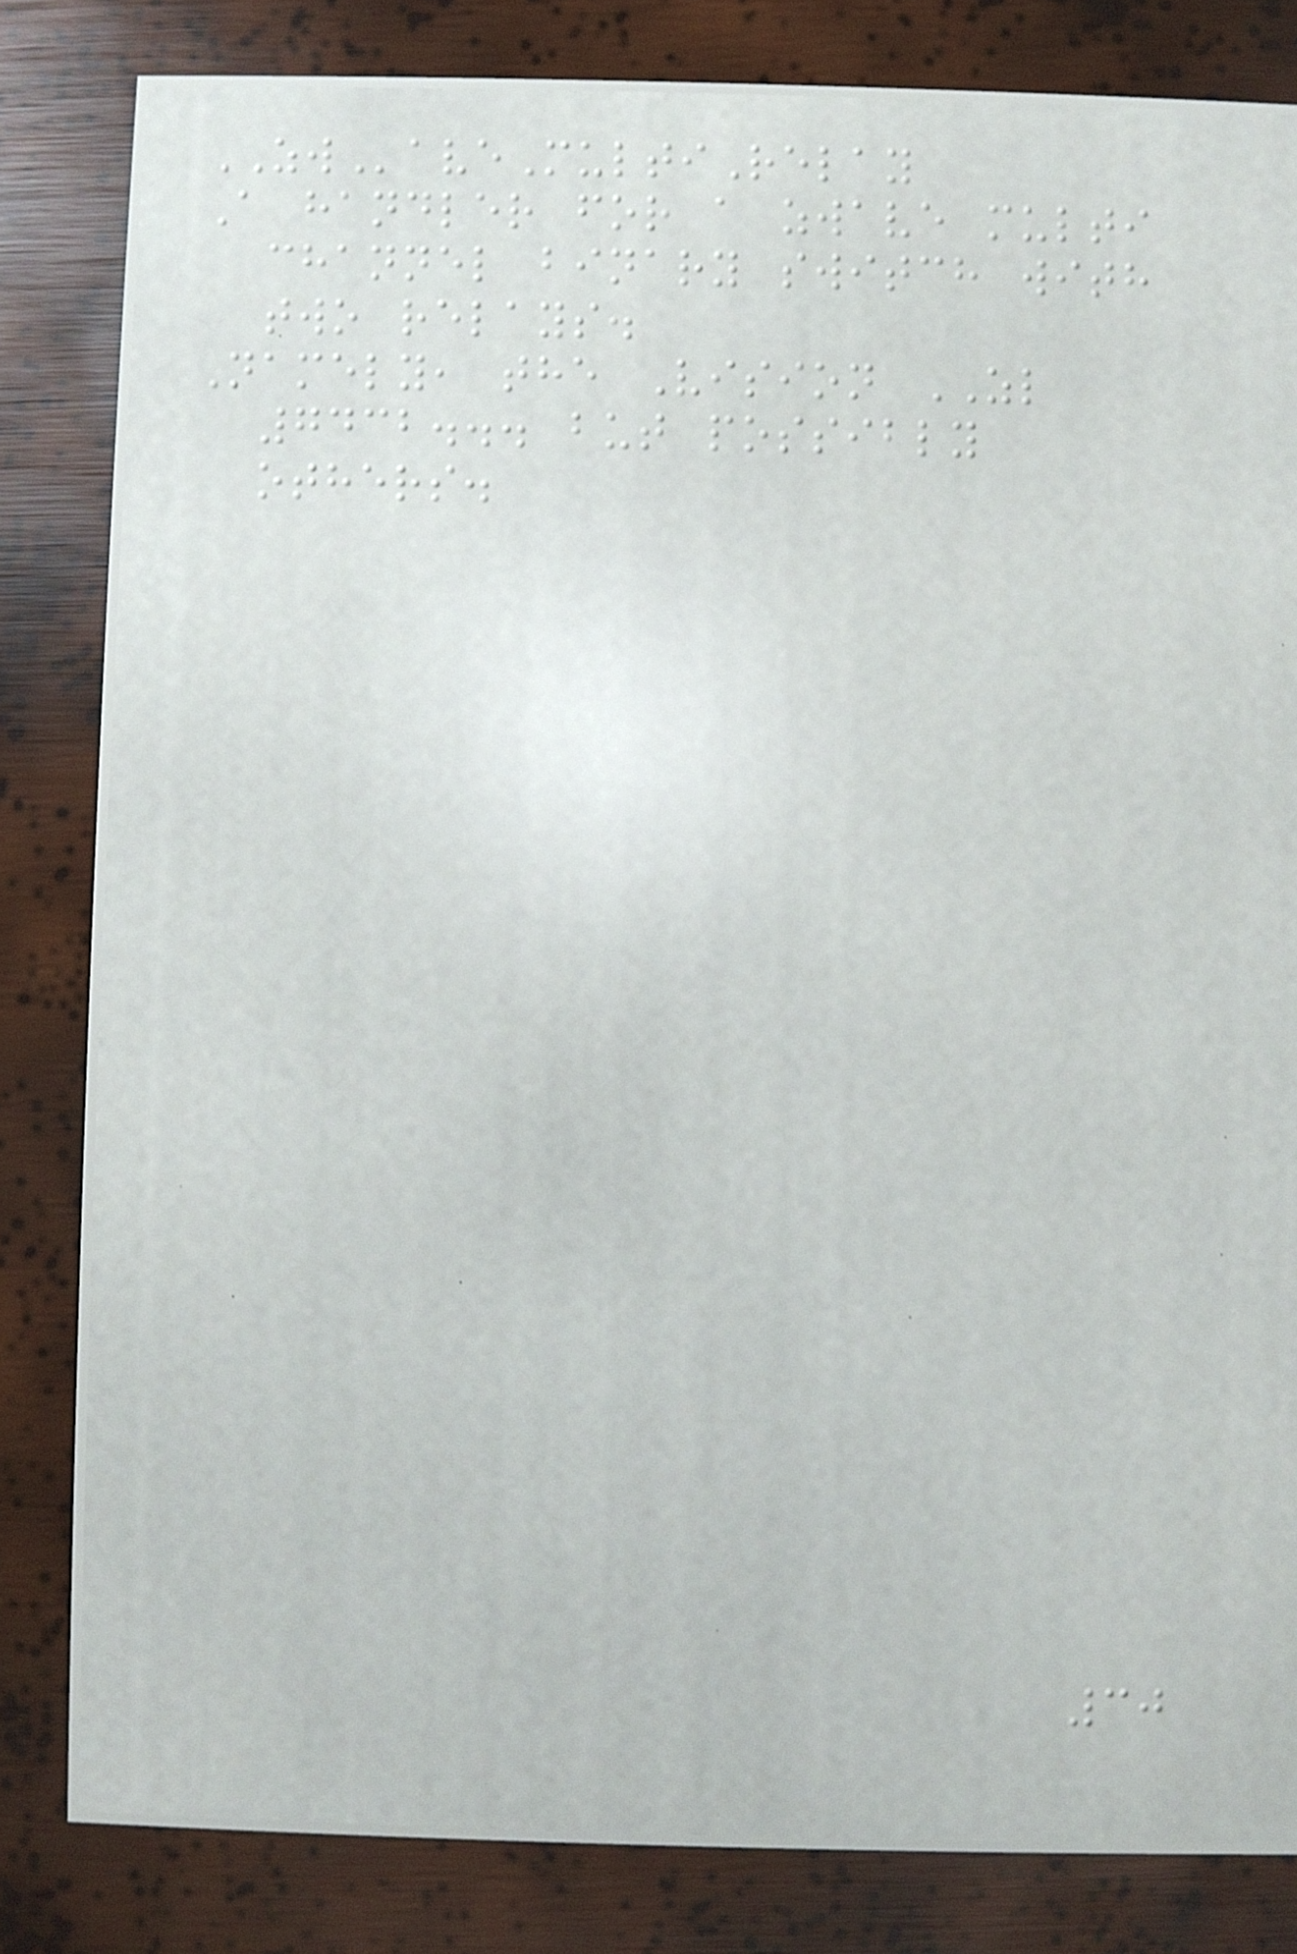ZWaveMultiRelay
A handler for a zwave multi
channel binary switch with
two relays.
Namely, the Vision ZL
7432... but possibly
others.
30
